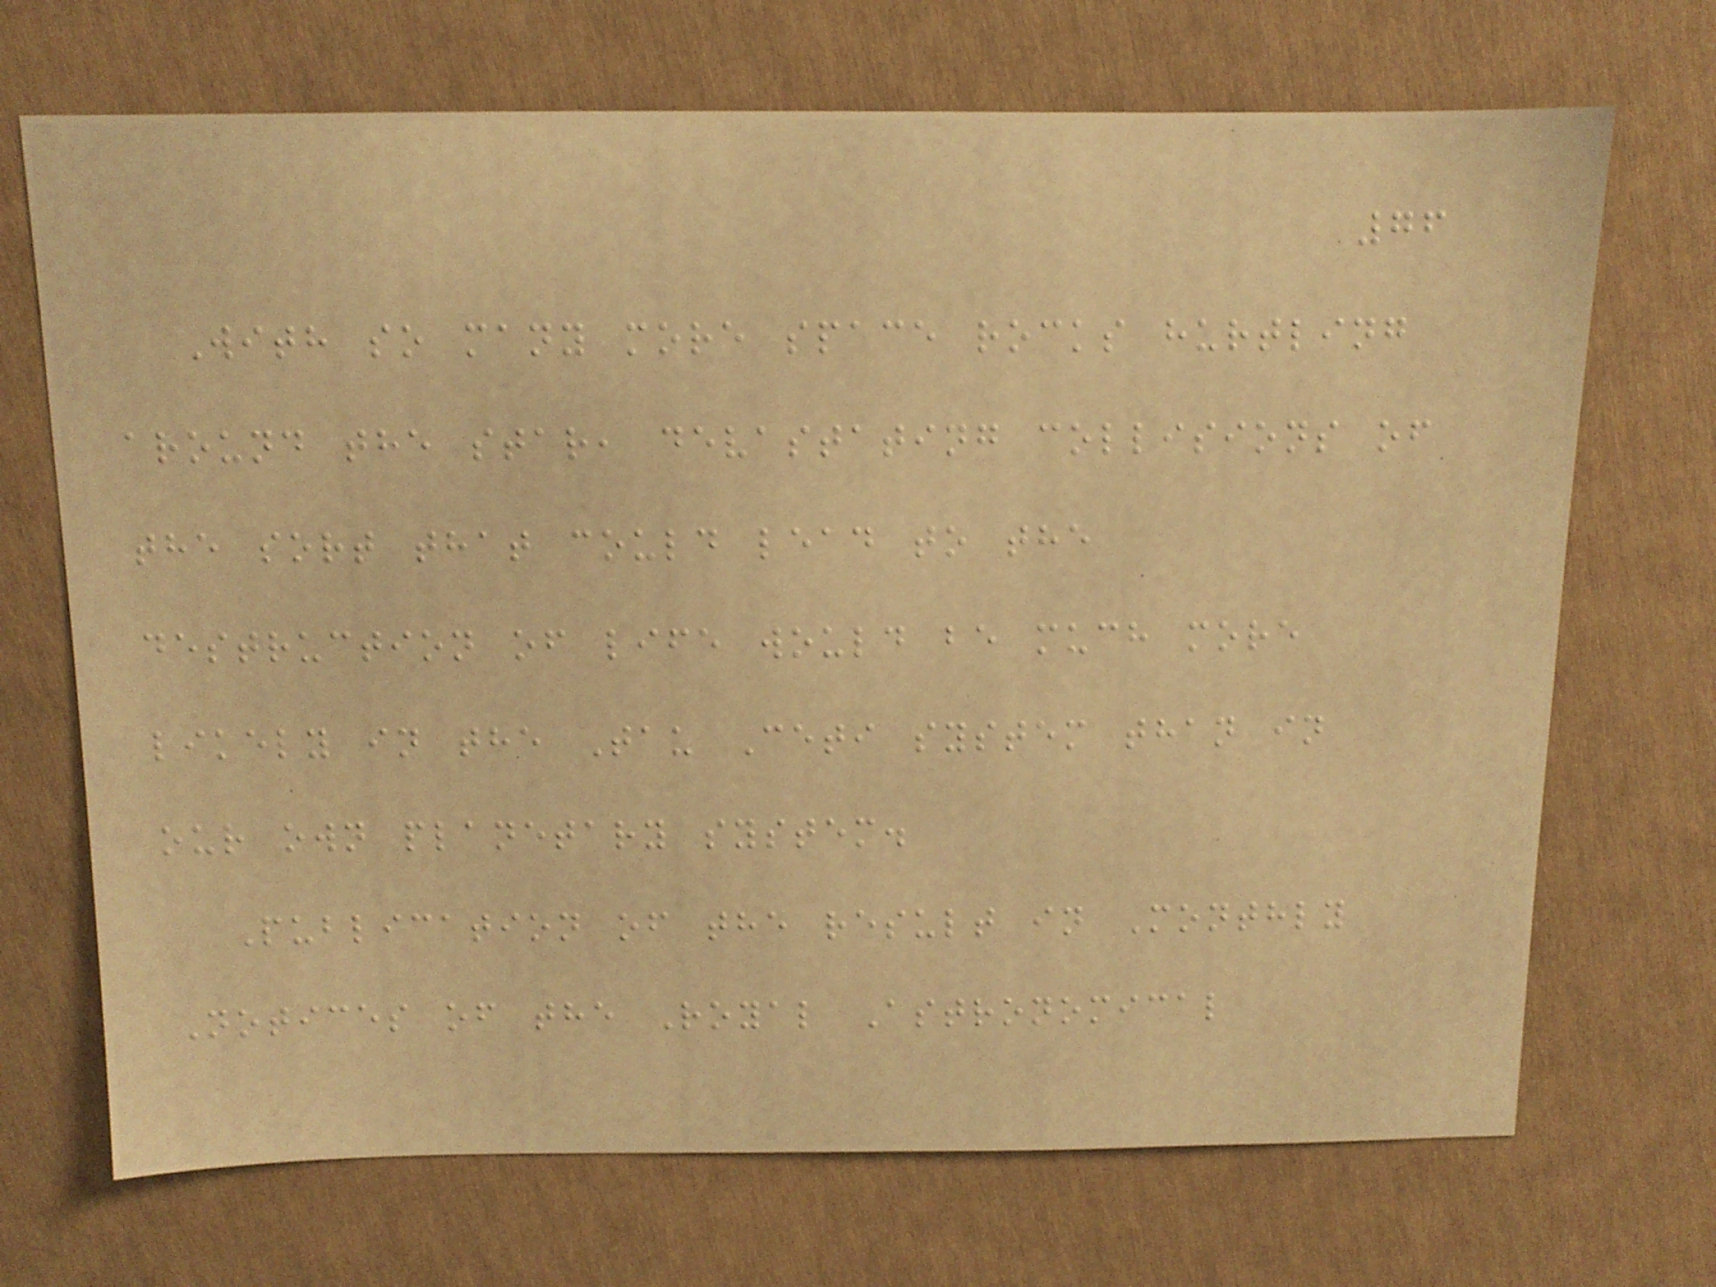76
With so many more space rocks hurtling
around the star, devastating collisions of
the sort that could lead to the
destruction of life would be much more
likely in the Tau Ceti system than in
our own planetary system.
Publication of the result in Monthly
Notices of the Royal Astronomical
